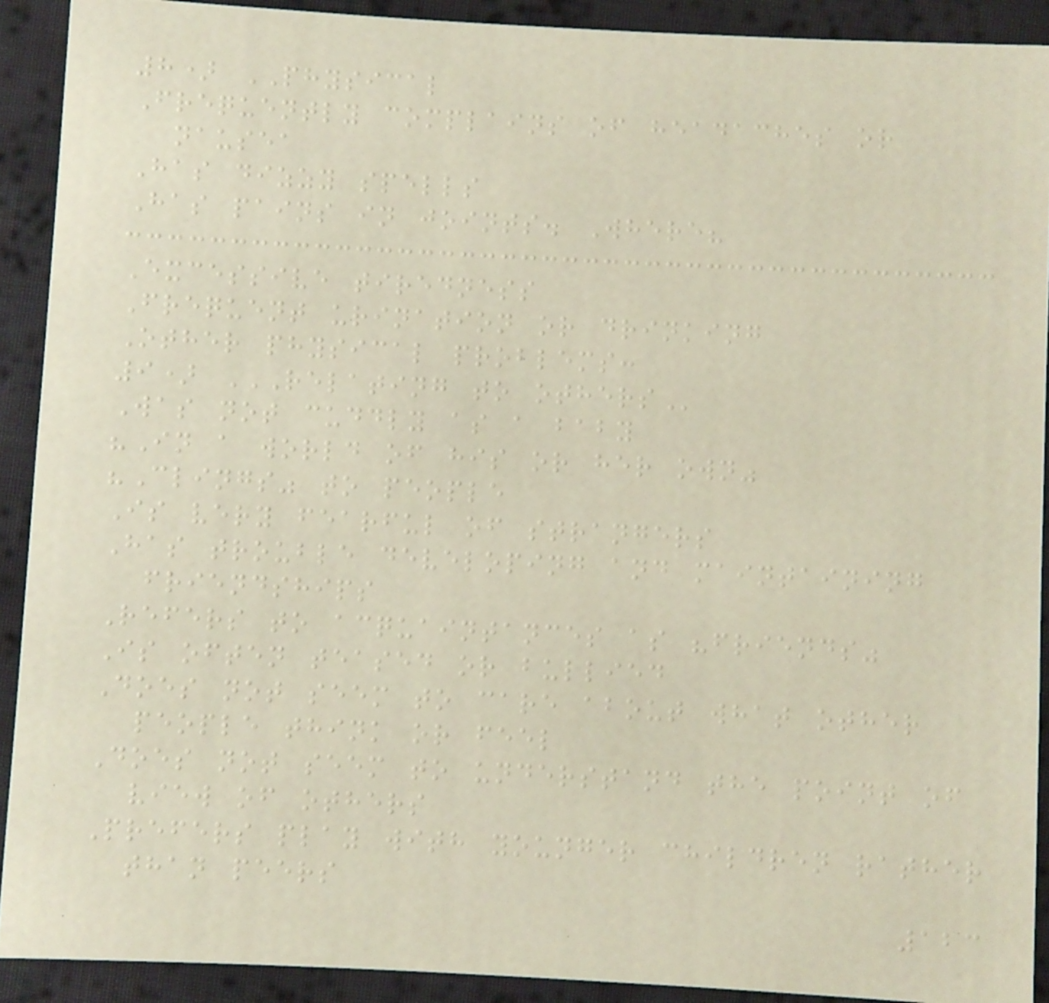8) PHYSICAL
Frequently complains of headaches or
nausea
Has dizzy spells
Has pains in joints. Where?
Excessive tiredness
Frequent urination or drinking
Other physical problems:
9) RELATING TO OTHERS
Was not cuddly as a baby
"In a world of his or her own"
"Clings" to people
Is very fearful of strangers
Has trouble developing and maintaining
friendships
Refers to acquaintances as "friends"
Is often teased or bullied
Does not seem to care about what other
people think or feel
Does not seem to understand the point of
view of others
Prefers play with younger children rather
than peers
123
